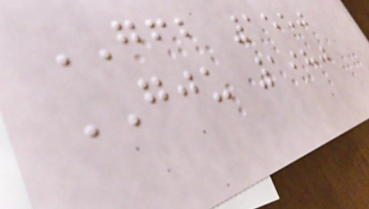GFB 1550
GJU 1980
